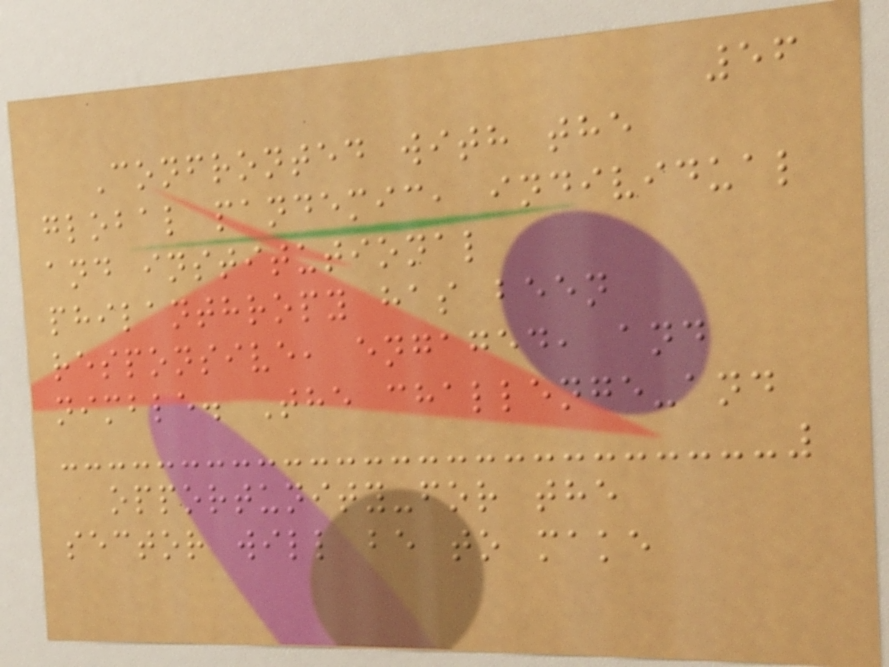56
Confronted with the
global pandemic, individual
and institutional
philanthropy has been
responsive, engaged, and
nimble. The challenge-and
opportunity-for the
sector will be to make
